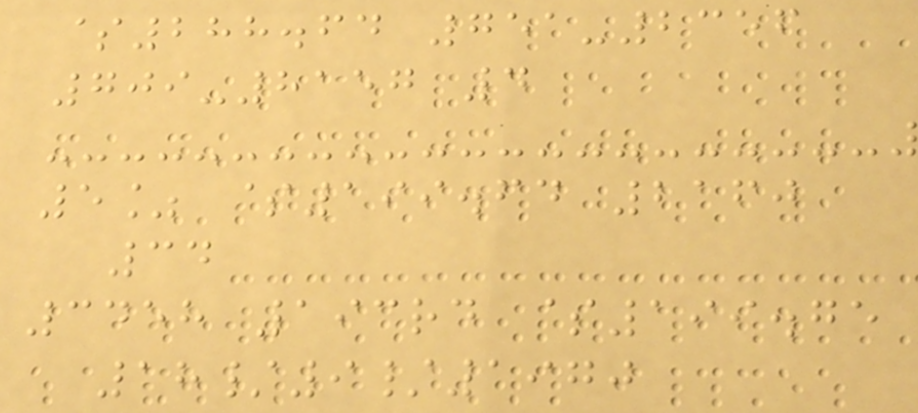$288.64 751-2356
709-8157 4
5% $199.64 2160
34
3458 193rd $199.75
18/9/1970
